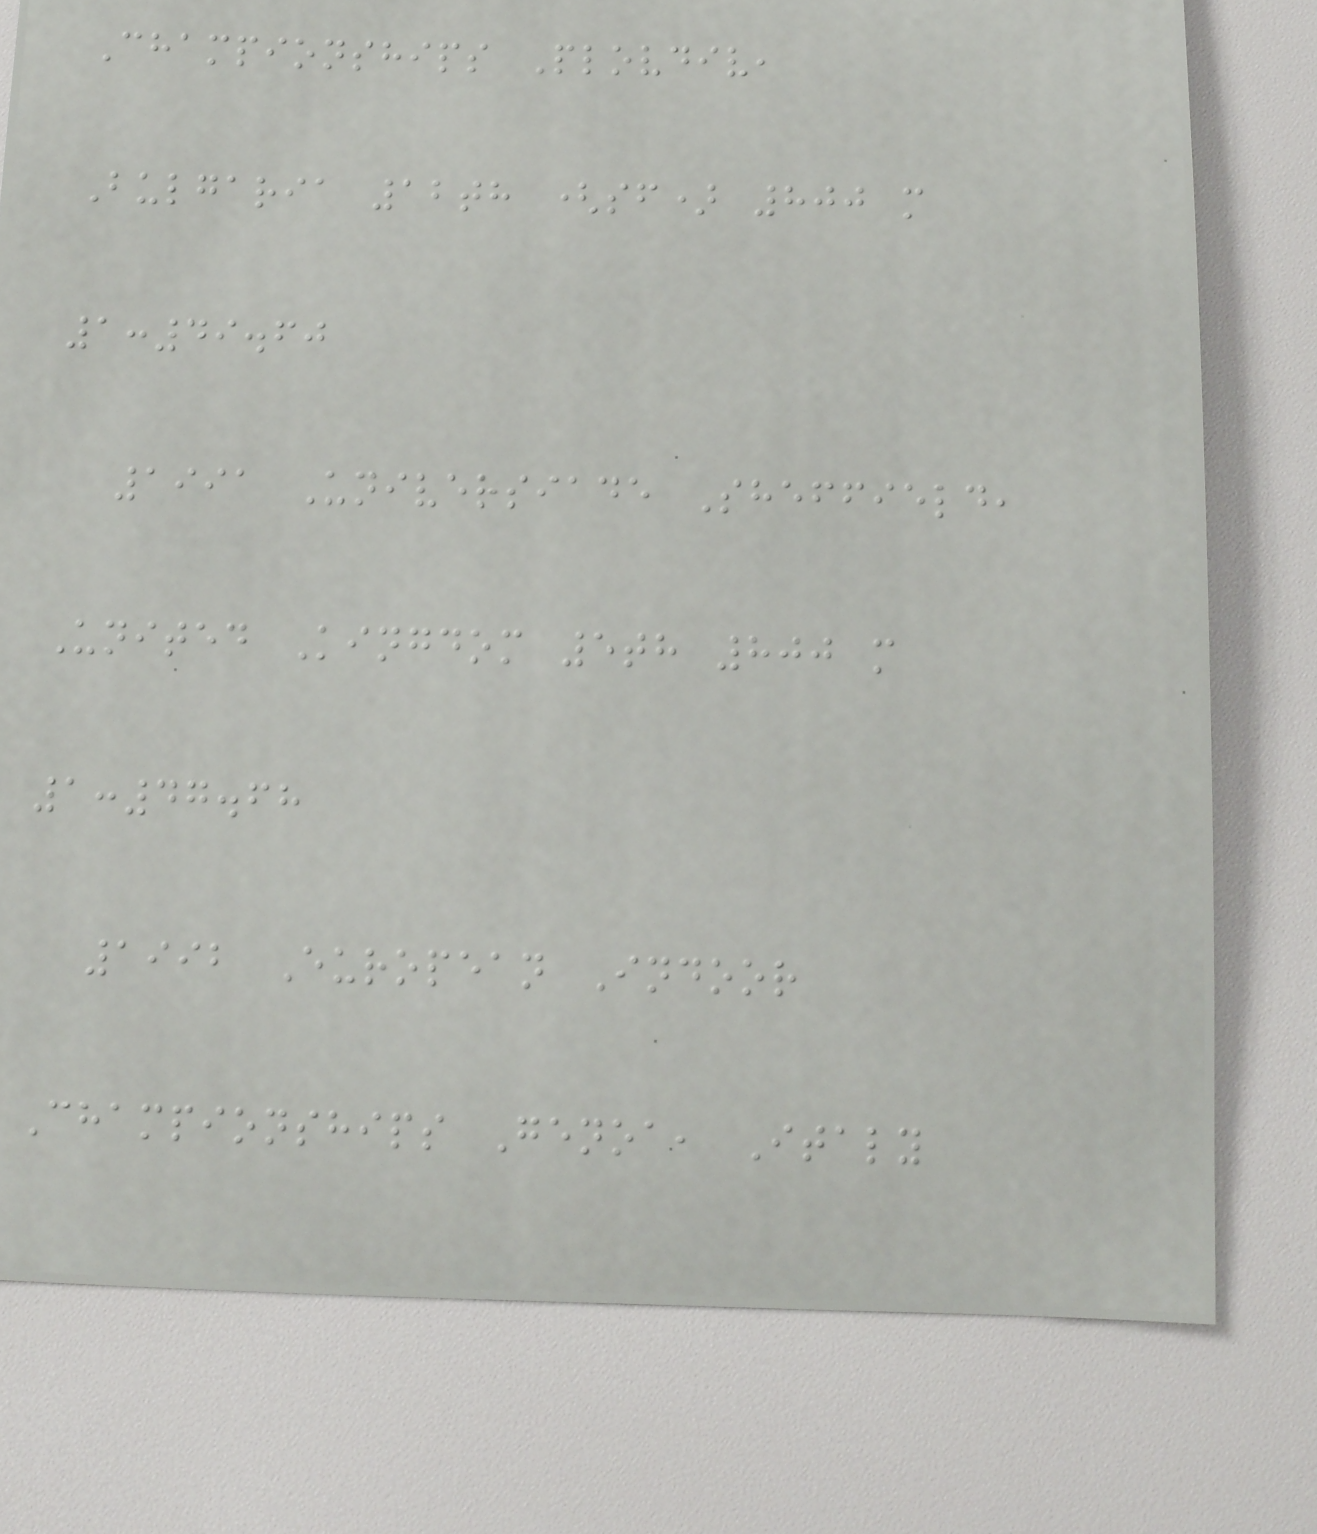Championships Plovdiv,
Bulgaria 12th (sf) 800 m
1:49.60
1991 Universiade Sheffield,
United Kingdom 5th 800 m
1:47.68
1992 European Indoor
Championships Genoa, Italy
